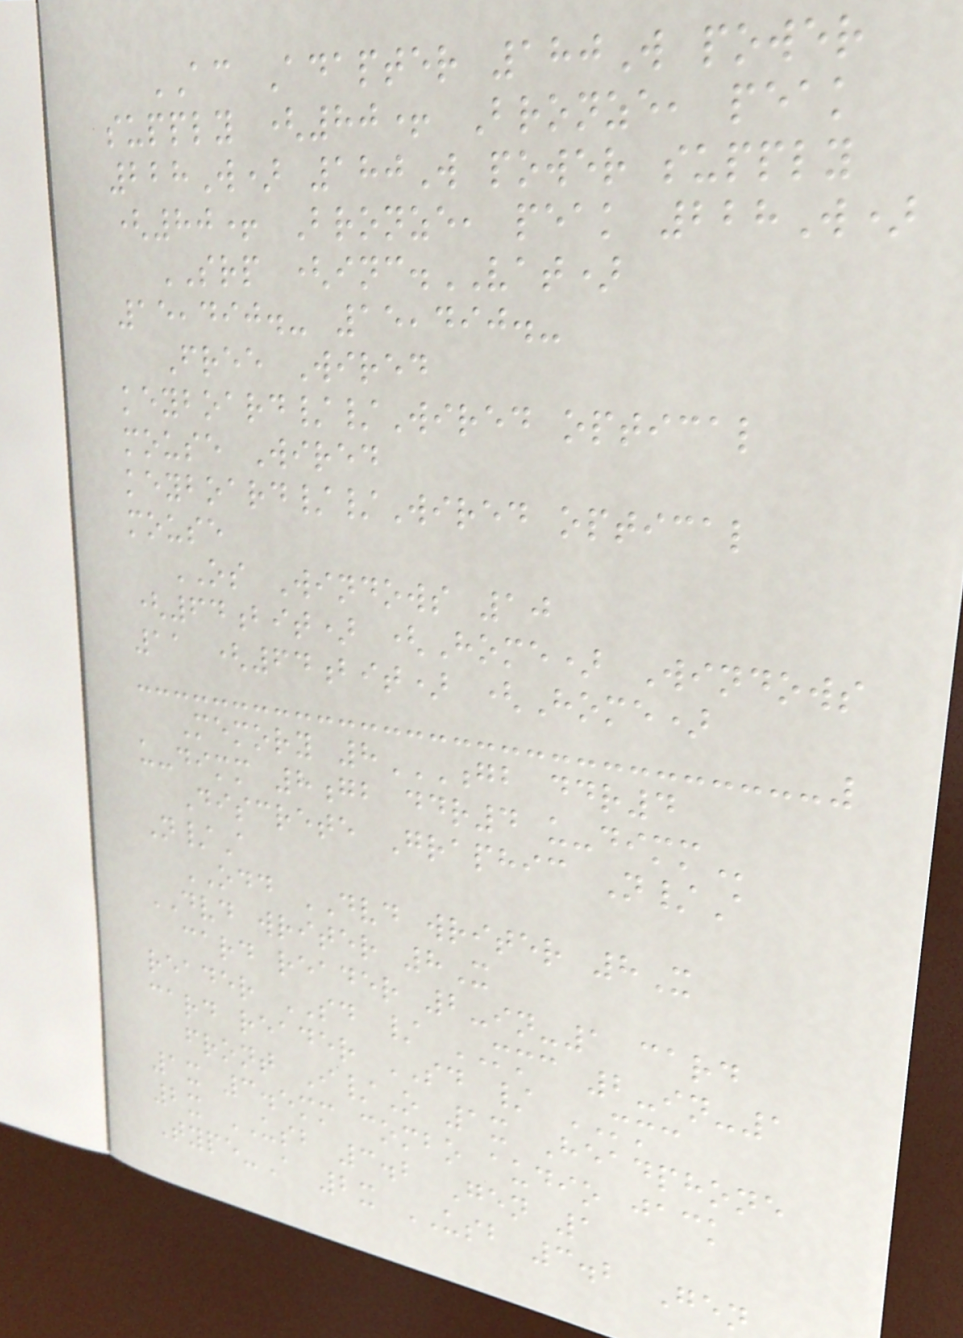AC Adapter 180W power
supply (80+ Bronze, peak
228W) 180W power supply
(80+ Bronze, peak 228W)
SRP (inc.VAT)
15,490.- 15,490.-
Free Wired
keyboard//Wired optical
mouse Wired
keyboard//Wired optical
mouse
OS Windows 10
(64bit) (Home) Windows
11 (64bit) (Home)
Memory 8GB DDR4
U-DIMM 8GB DDR4 U-DIMM
Discrete Graphic N/A
N/A
ODD DVD writer 8X
DVD writer 8X
card reader 2-in-1 card
reader SD / MMC 2-in-1
card reader SD / MMC
front I/O 1x Headphone
1x 3.5mm combo audio jack
2x USB 3.2 Gen 1
Type-A 2x USB 3.2 Gen
